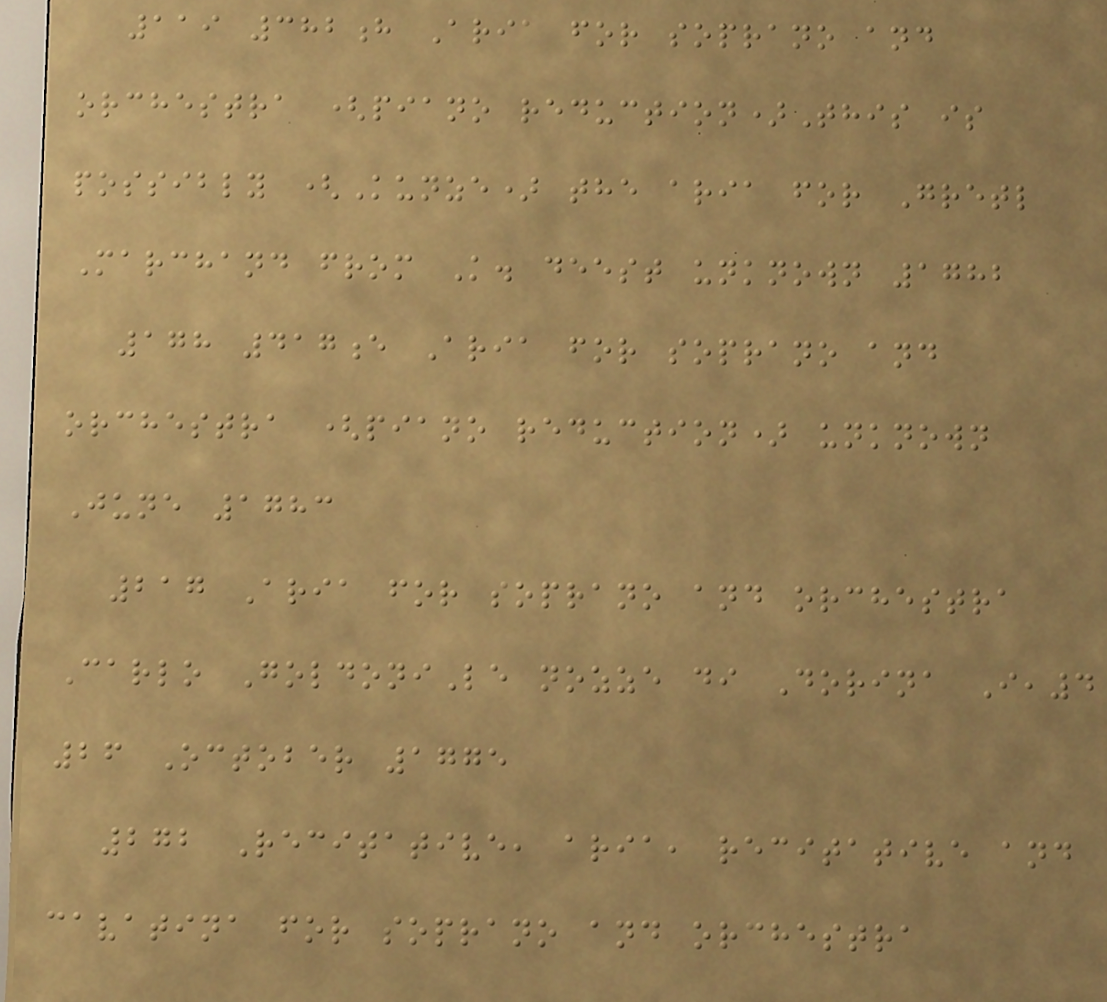119 382h Aria for soprano and
orchestra (piano reduction)This is
possibly (Kunze) the aria for Gretl
Marchand from K. deest unknown 1782
178 417e Aria for soprano and
orchestra (piano reduction) unknown
June 1783
217 Aria for soprano and orchestra
Carlo GoldoniLe nozze di Dorina I,4
26 October 1775
272 Recitative, aria, recitative and
cavatina for soprano and orchestra
